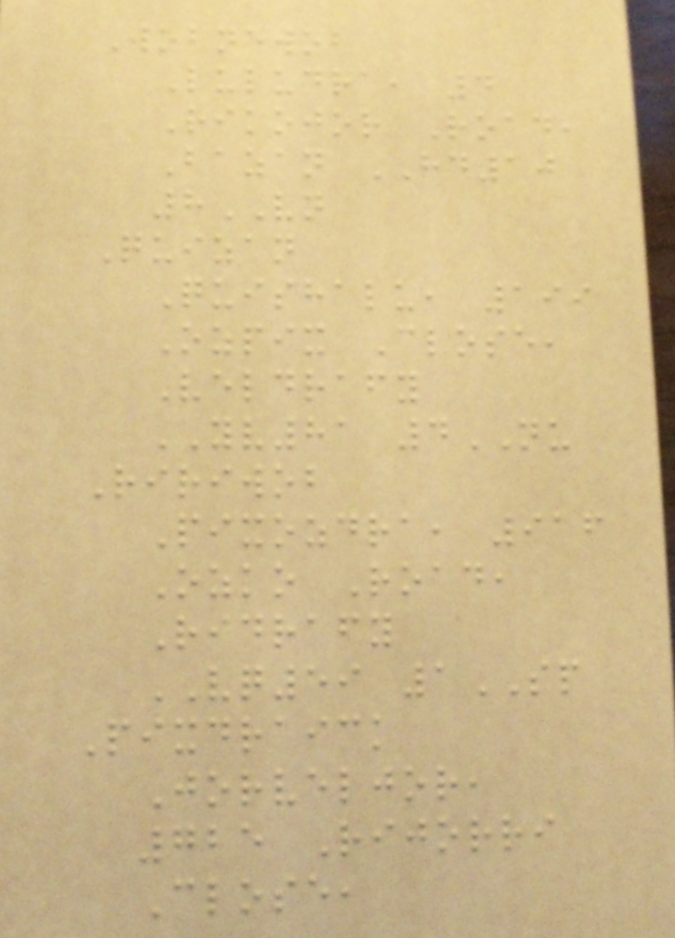Wobnewob
Luludra, 4
Rikojor Road,
Bazan HD10
8VN
Quizan
Quishalu, 199
Ozpix Close,
Veldrafy
YV81 4NU
Ririwob
Pixozdra, 916
Ozko Road,
Ridrafy
VQ59 1SP
Pixdraick
Jorveljor,
725 Rijorri
Close,
